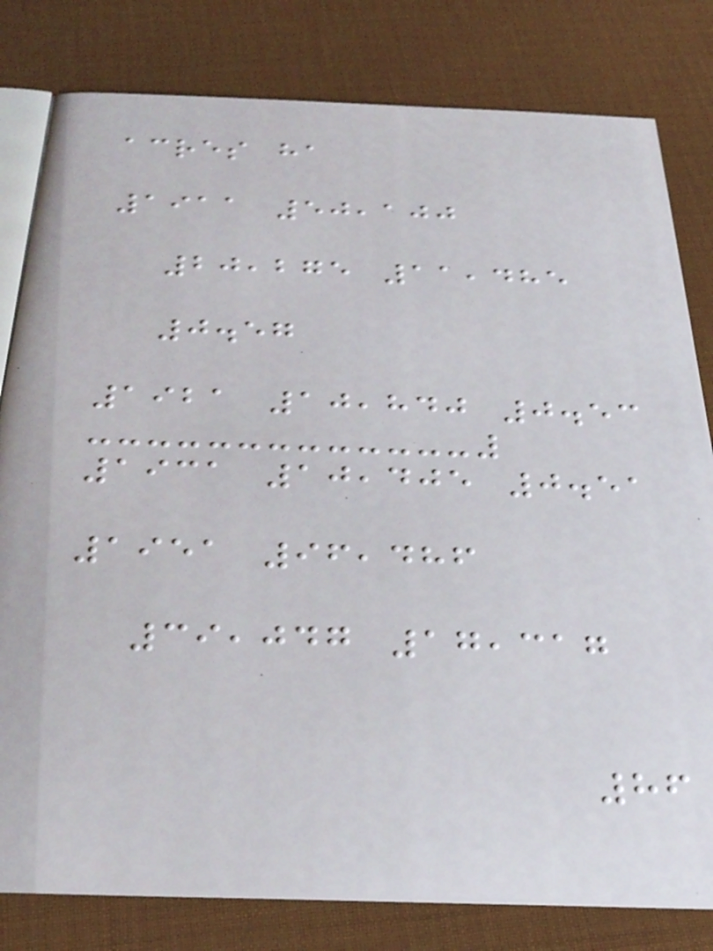acres ha
1911 50,100
20,275 11,485
0.57
1921 10,840 0.53
1931 10,405 0.51
1951 96,486
39,047 17,317
86
